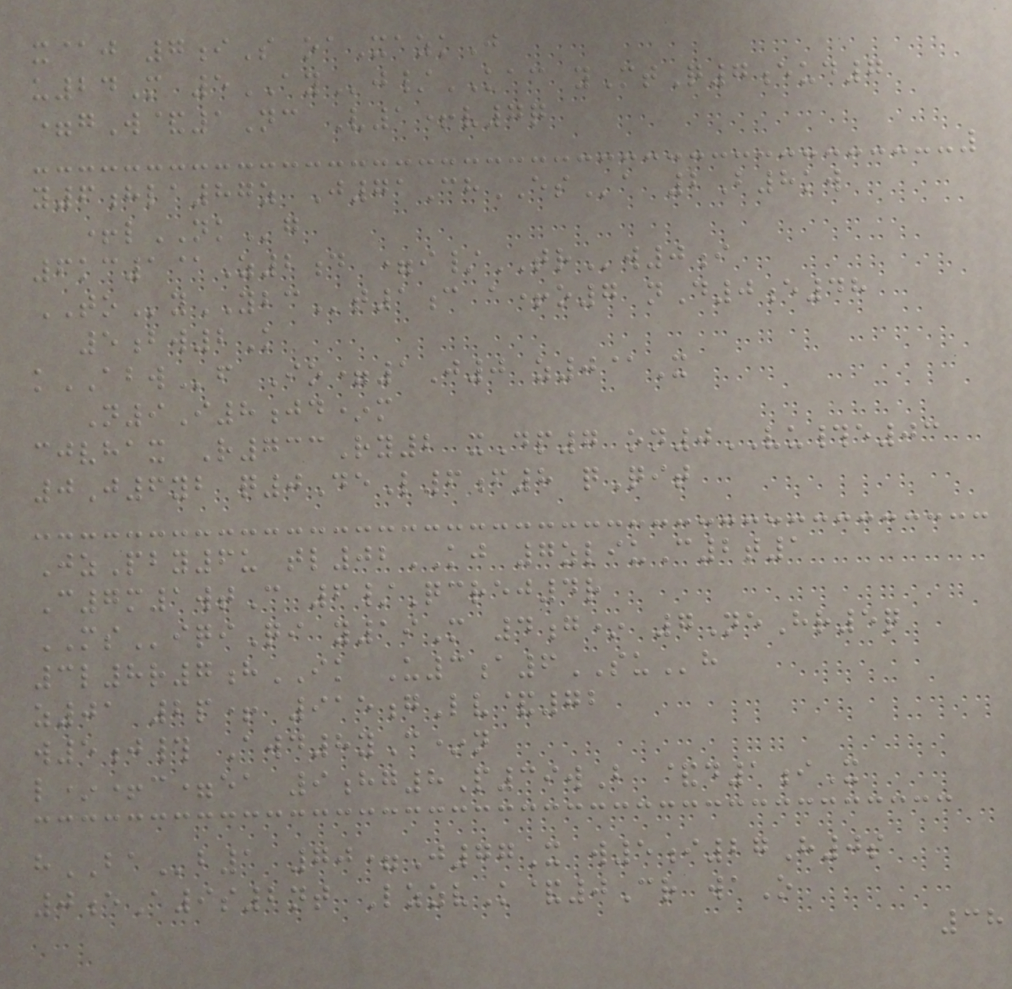x@j 7iS oaXazkJ
u24M 5AYj/KAC yMtQ7eud7
=gW&1Nc V1+v7q
y6hla87z J71ChESa 2B8kw
+lNKg
6kc1@Z2d =i/TRw0i
TOyYBCt1c a+o7 nD0e48
5bw2K
kABWf Io=1J0 z0@X
N9I8jd*m
cjvhax R733Ry2 xDp7 on0VU#e03
0J6yb q0DeL6f8 qQit
JzPby6u tl02KJ 7zliuC2t1
C7m1wtC 6/Qcrej4r
MSiqiQi y19M 4g* 7NeHr5q
3l8r7hIK U3a6SUh
z01 2p+ 915gLv&72
w5j# Awd8yC*n
l*+c=ea 9hg8P39wB &d1iX
hBAb1 70=J77X w5i27H0s
0eA9s2nt LzzvK&0Cr waO
38
